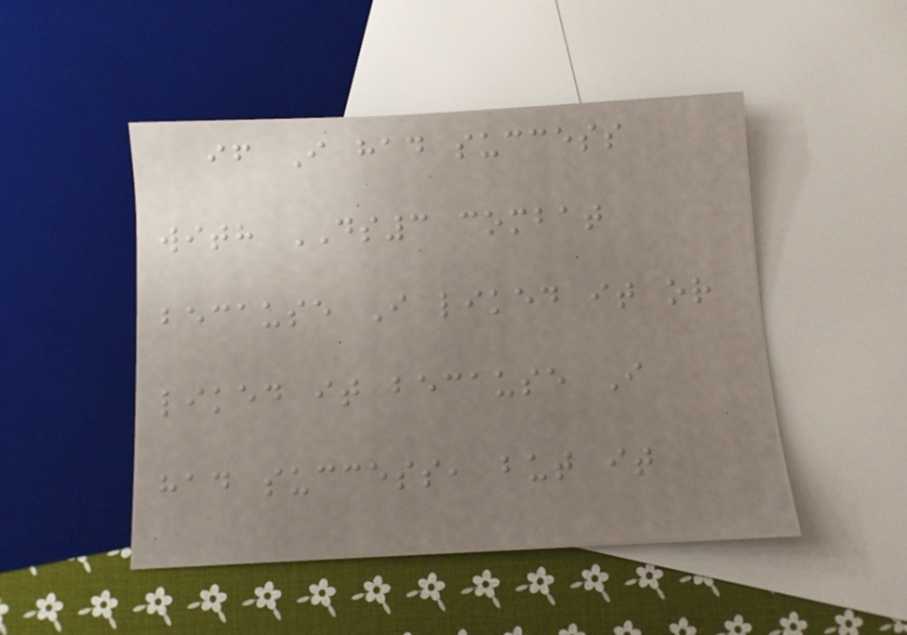if I had success
with DS3 combat
because I liked it or
liked it because I
had success, but it
